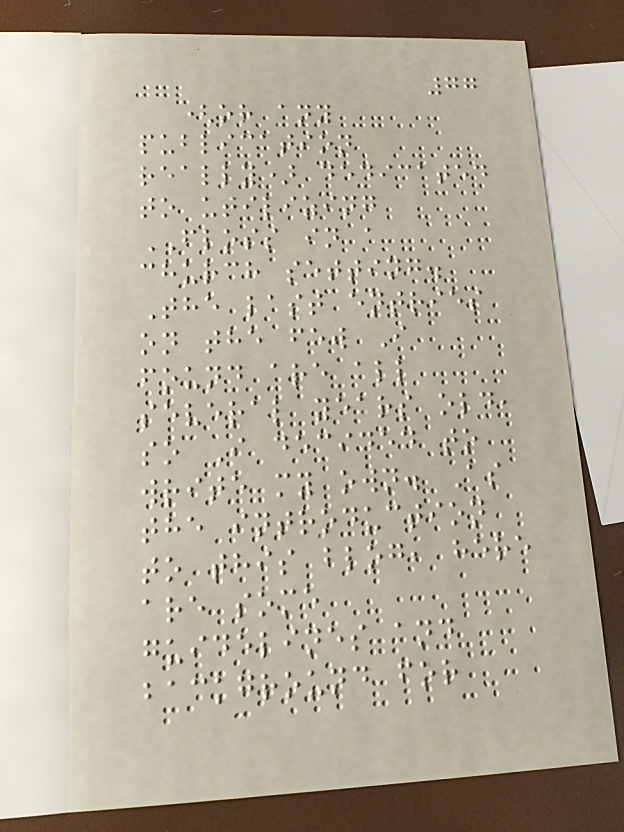77
(or any
publication
really) dedicated
to utilizing
FLOSS in a
church setting.
The last entries
on the few I
found are all
several years old,
so I decided to
write my own. As
the introduction
to this blog, here
are some
guidelines and
background for
